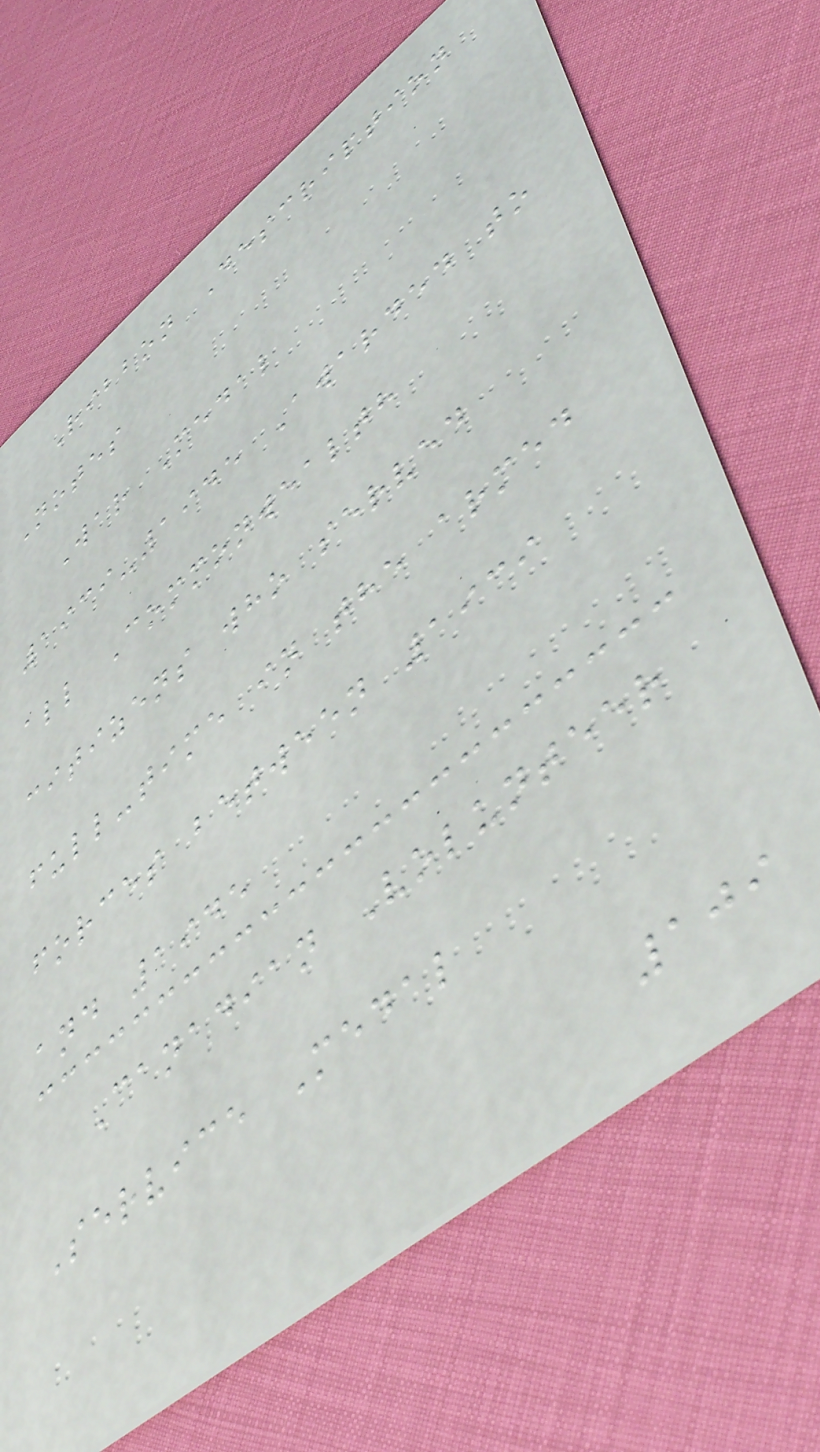Ribbon Description
Notes
War Medal
1939-1945 Awarded to
all Commonwealth
citizens who served
full-time in the armed
forces between 1939
and 1945
Canadian Volunteer
Service Medal
109
